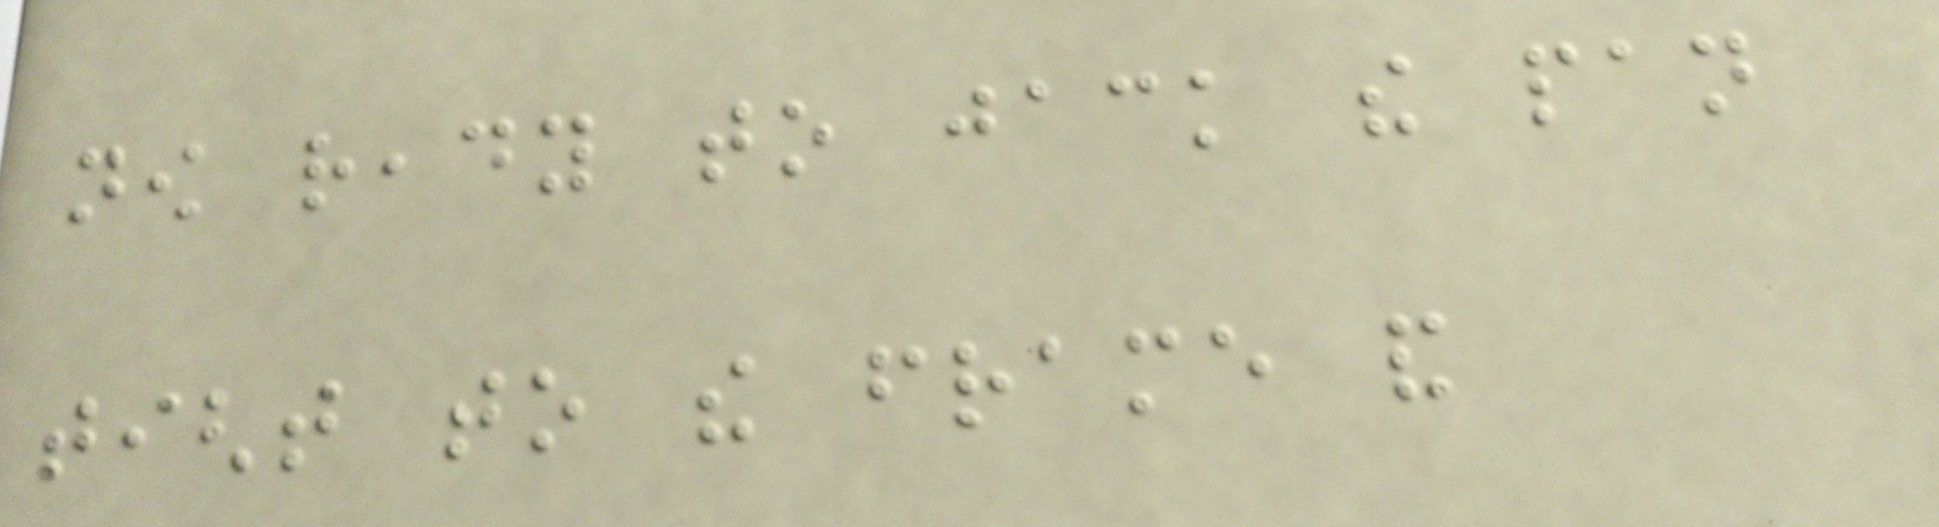now ready to jack the pan
tight to the frame and
